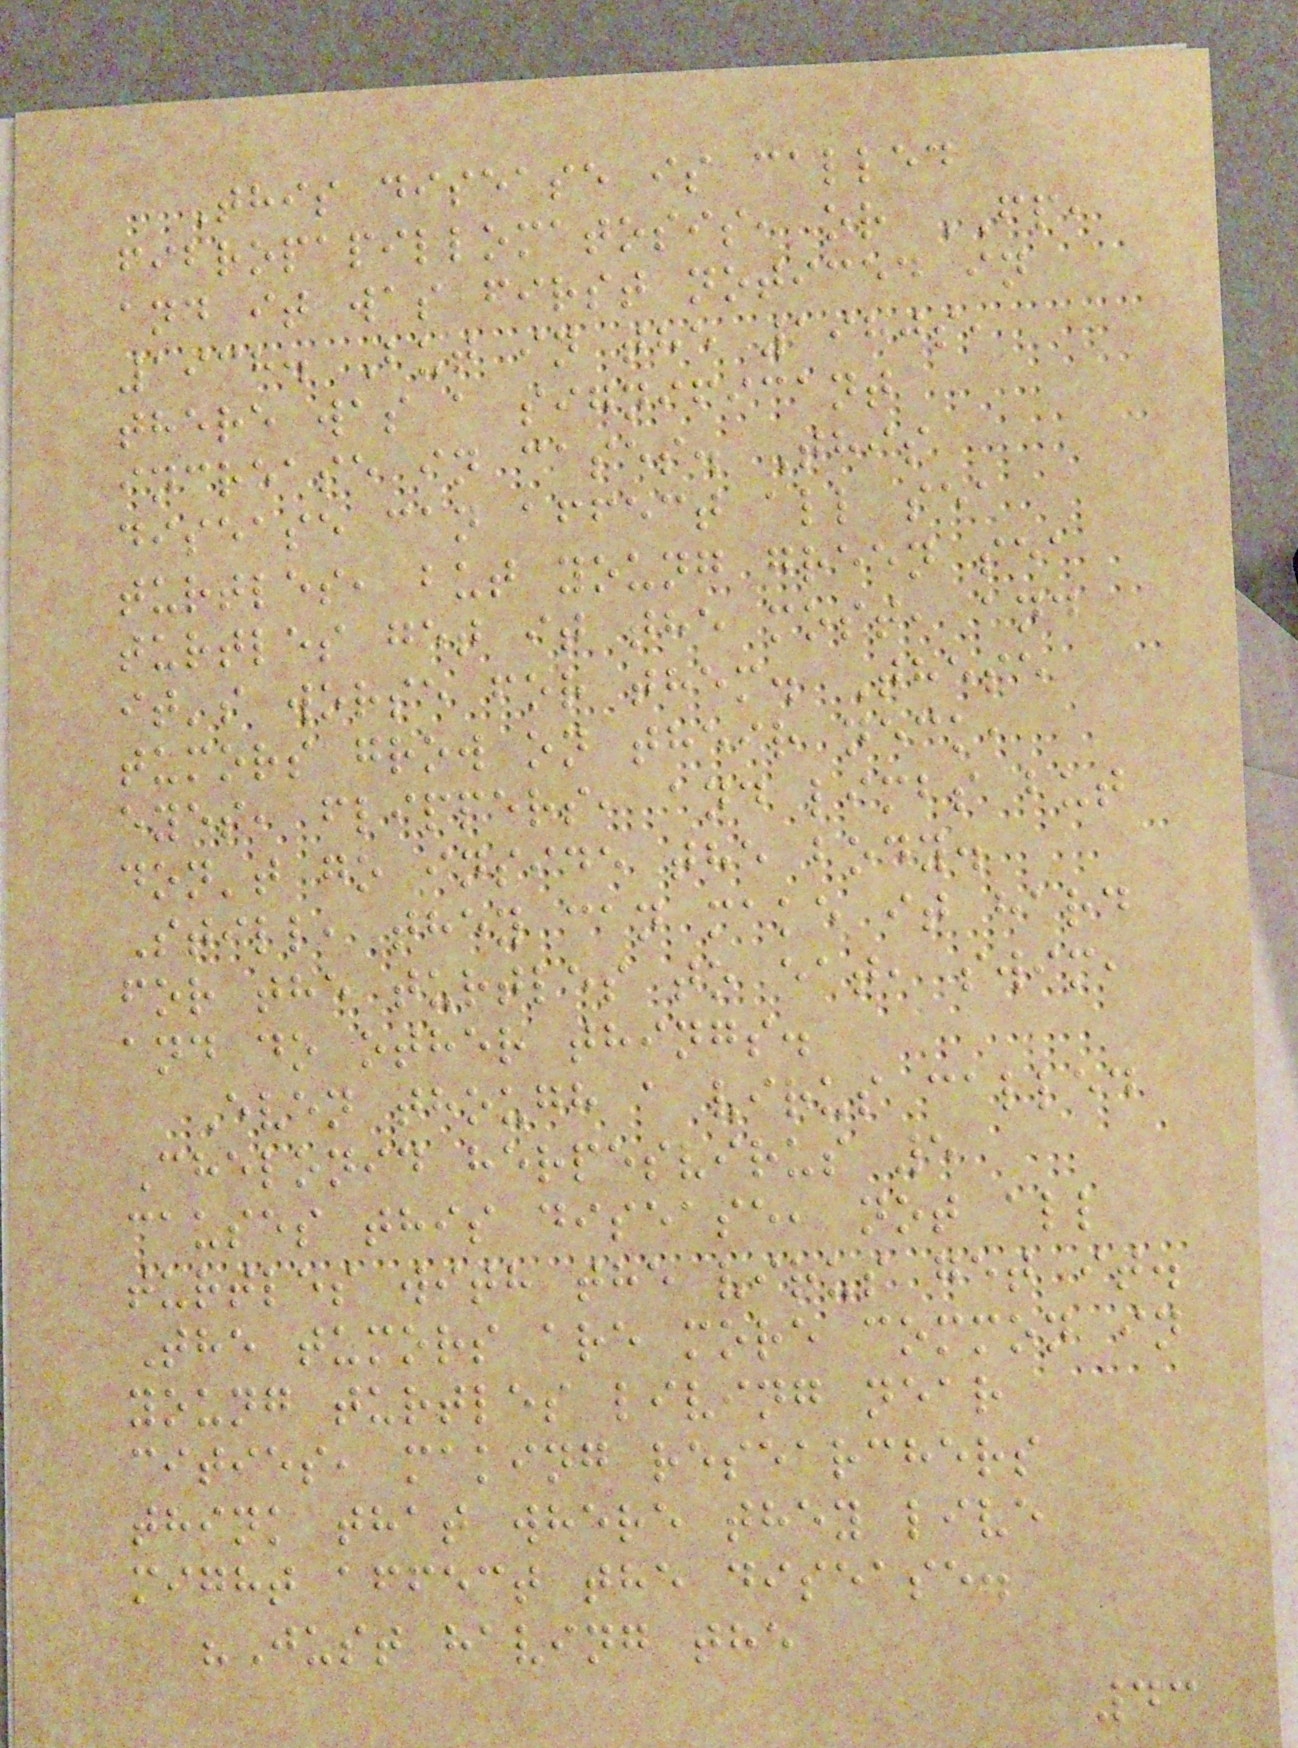This disease is called
fibropapillomatosis, or FP,
and it was first noticed in
1938. But in the 1980s,
there was a significant
increase in cases. This
disease can affect all sea
turtles, but young green sea
turtles get it the most, and
it's worse for them. These
tumors grow on their neck,
eyes, flippers, and limbs but
don't go inside the body.
Still, they can make it hard
for the turtles to eat, swim,
and do other things.
Even though a virus called
Chelonid herpesvirus 5
causes this disease, not all
turtles with the virus get it.
The tumors are more common in
young turtles living near
cities, making researchers
think that where they live
might affect the disease.
"Just having the
43
